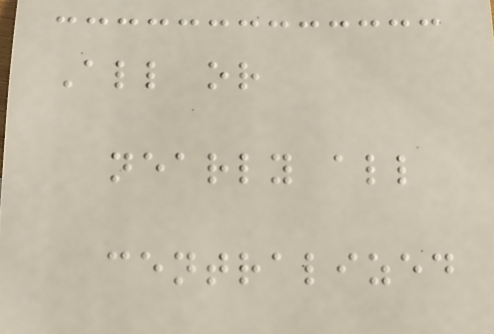All or
nearly all
centralized
